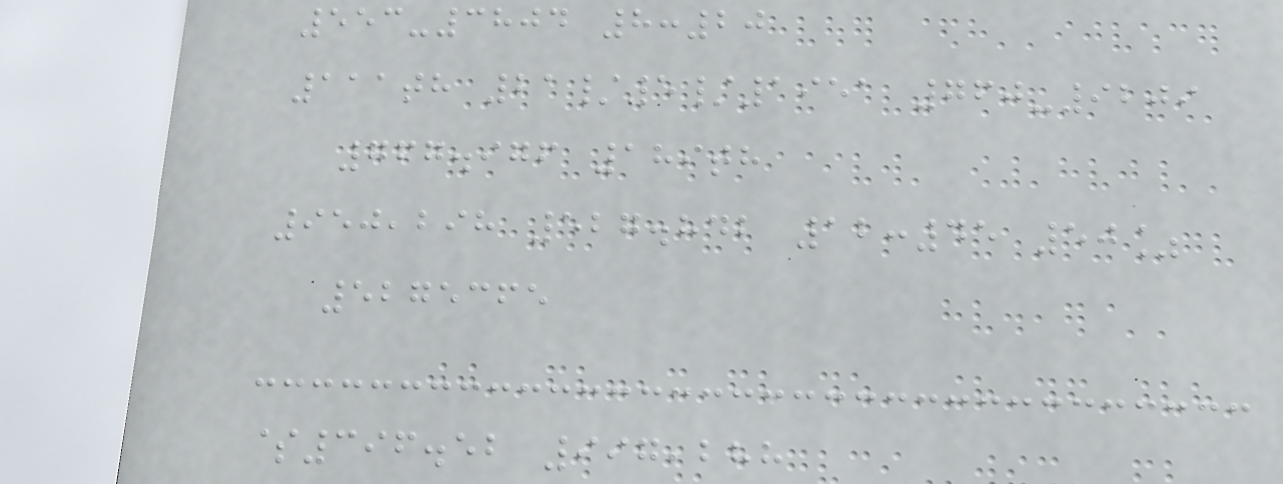553-3804 8:20
111th 21/5/1951 760-9209
767.976 189th
950,298 527.842 12:45 50%
5275365
$396.52 997,288
